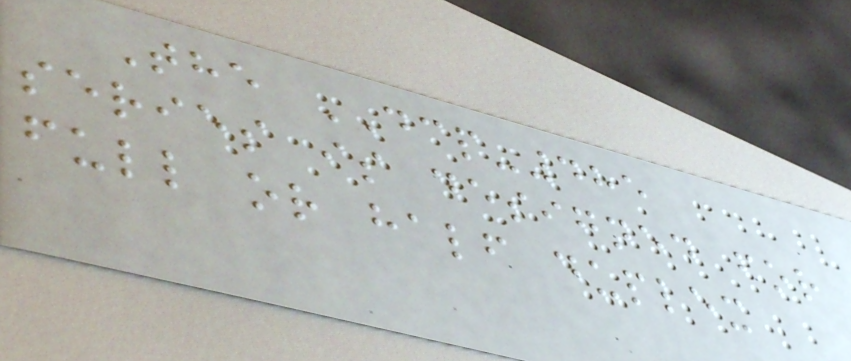The DCP-485
series is designed for
full or half duplex
